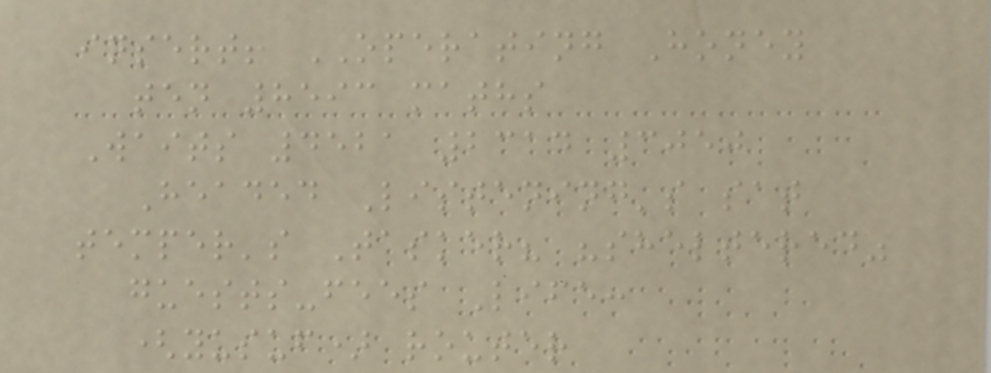insert! OPERATING Honey
ten 8593 maths
Waits 4521 2314 3050
Headed Listening's sat
temper's Tasker? "sheltered"
guests-fees Life:
(yusuf) router
